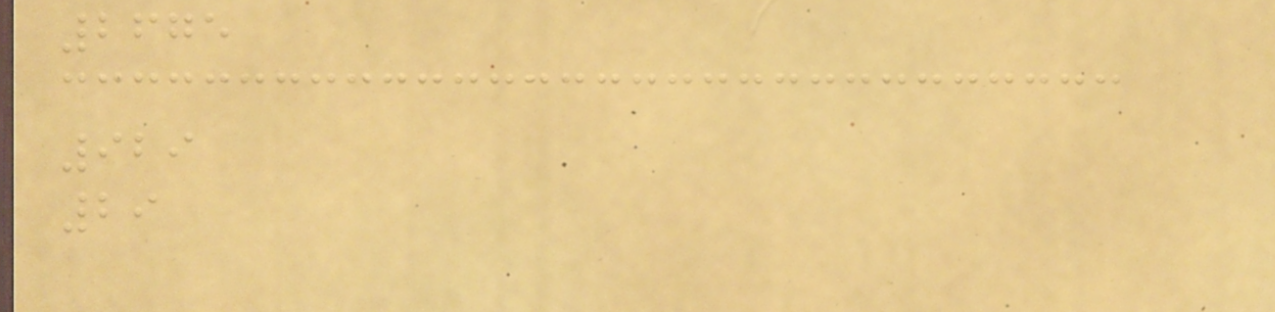2675
929
29
